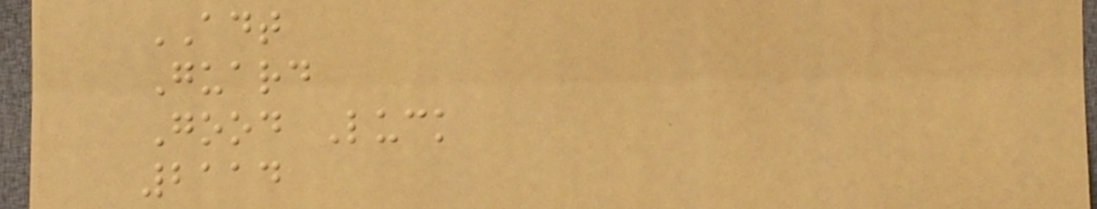ADT
Guard
Good Luck
2114
